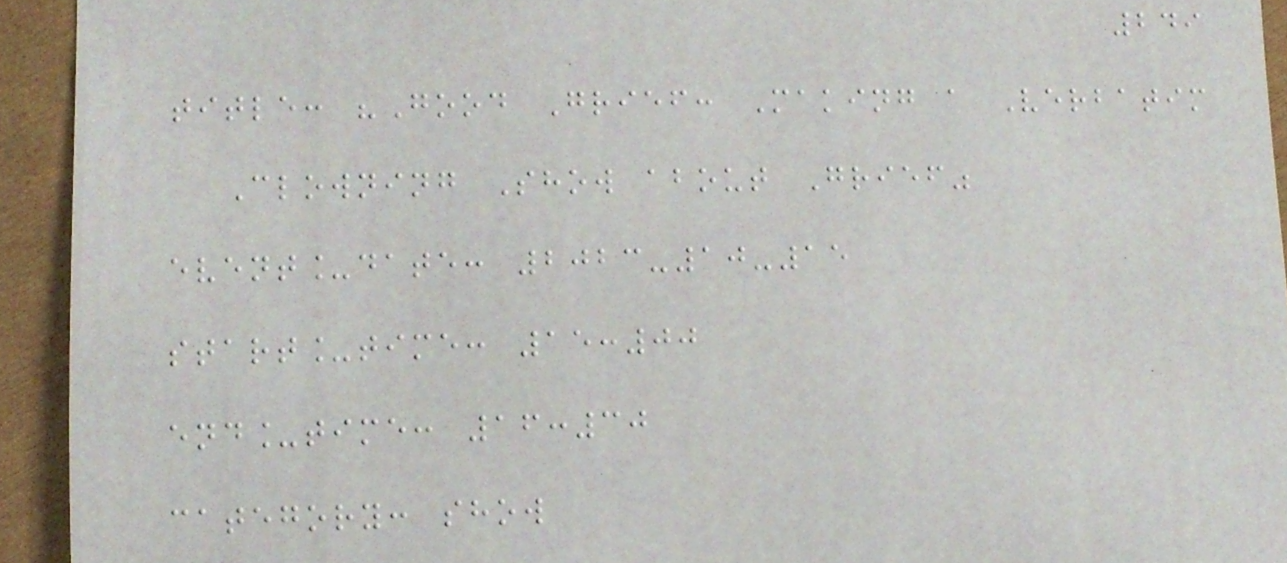249
title: "Good Grief: Making a Verbatim
Clowning Show about Grief"
event_date: 2023-10-15
start_time: 15:00
end_time: 16:30
category: show
